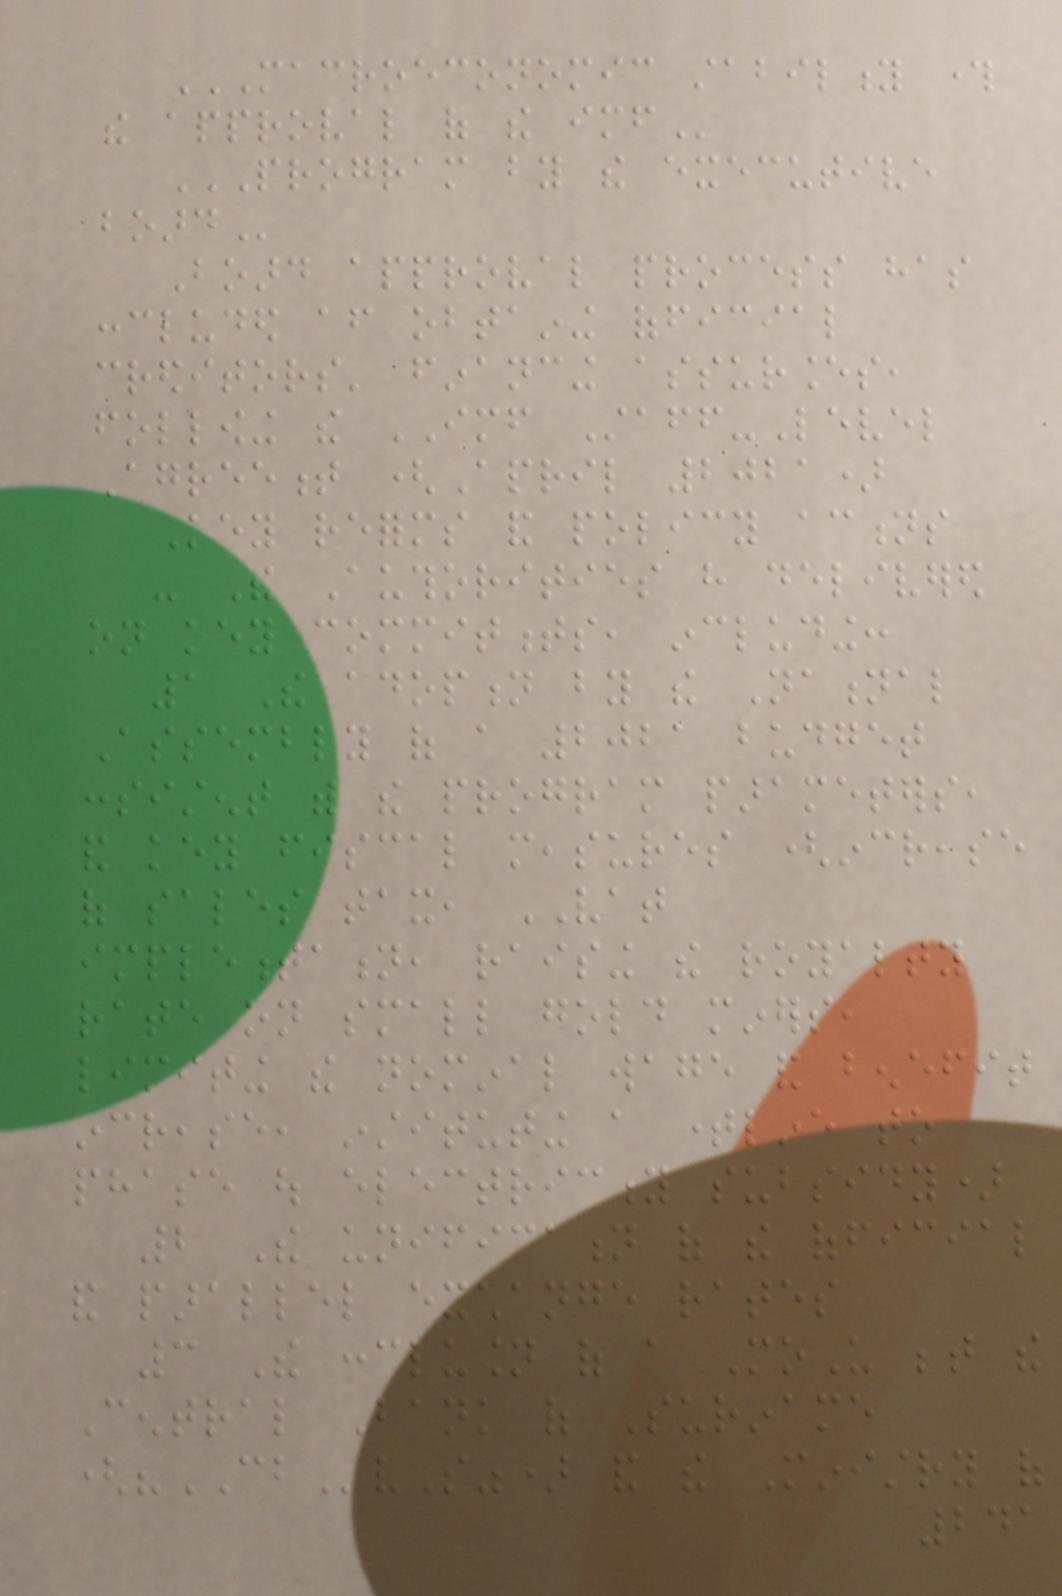MACROECONOMIC STABILITY THROUGH
THE APPROVAL OF THE IMF
PROGRAM BY THE EXECUTIVE
BOARD
Board approval process has
concluded after obtaining official
creditors' financing assurances,
following the IMF Staff-Level
Agreement (April 2021)
Key reforms and policy actions
- The Authorities have delivered
on key commitments, including:
1 The adoption by the National
Assembly of a 2021 budget
consistent with the program parameters,
and key fiscal measures (increase
of sales tax, VAT
implementation, raising the royalty
rate on small gold miners,
limiting the nominal wage and benefit
increase, instituting a timeline to
phase out electricity subsidy)
2 The unification of the official
and parallel exchange rates
3 The conclusion of a MoU between the
Central Bank of Suriname
("CBvS") and the Ministry of
241
